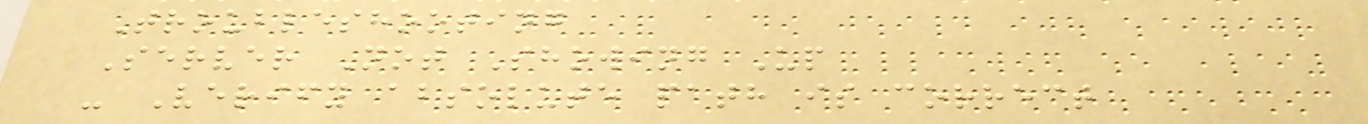Troubleshooting
Server Not Showing Up
- Verify absolute path is correct
